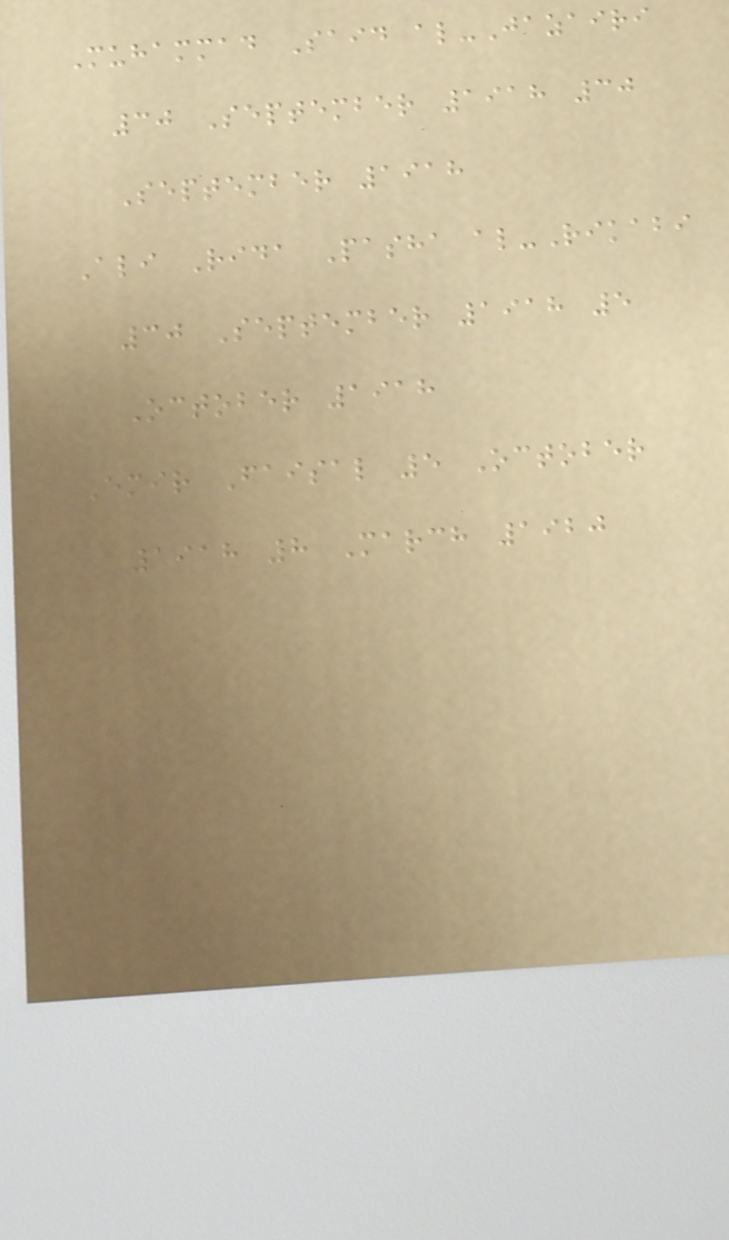Muhammad Said al-Jazairi
30 September 1918 30
September 1918
Ali Rida Pasha al-Rikabi
30 September 1918 5
October 1918
Emir Faisal 5 October
1918 8 March 1920
